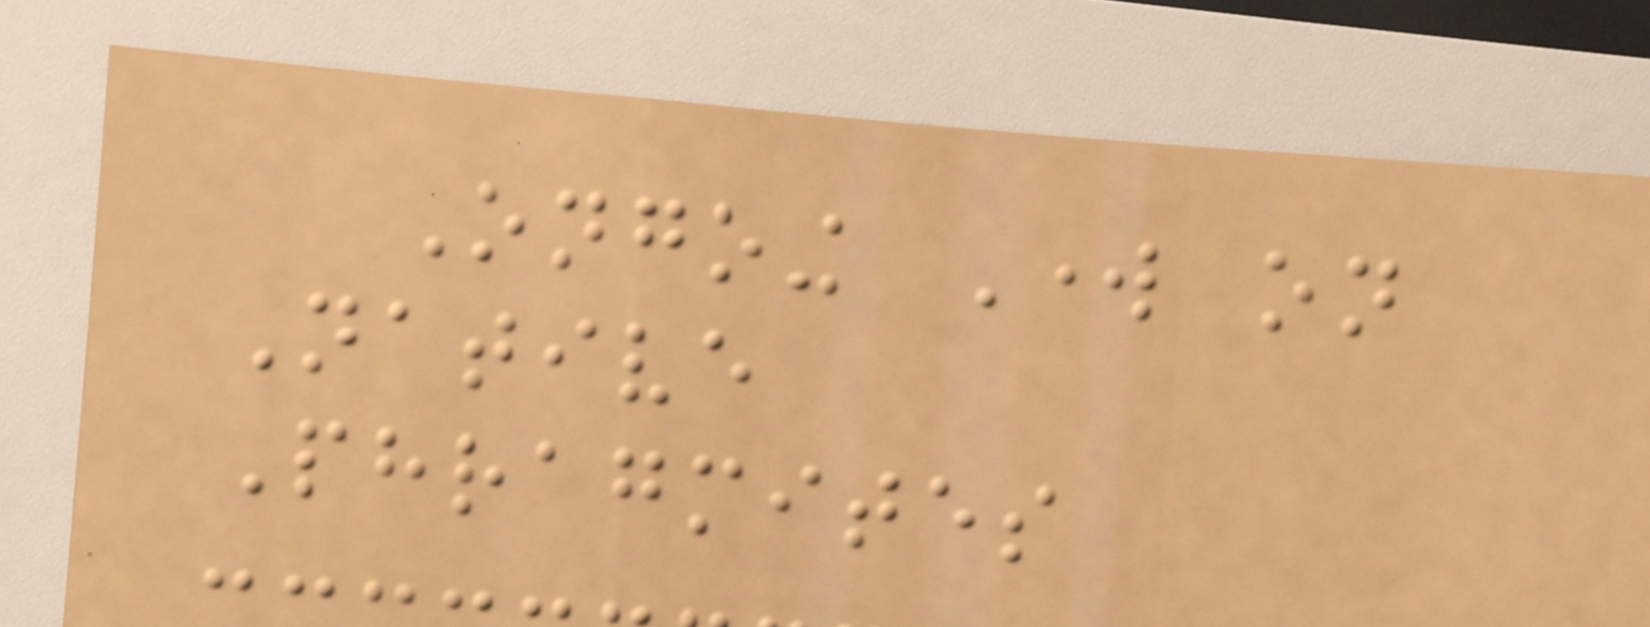Ongoing Work on
Native
Phragmites
